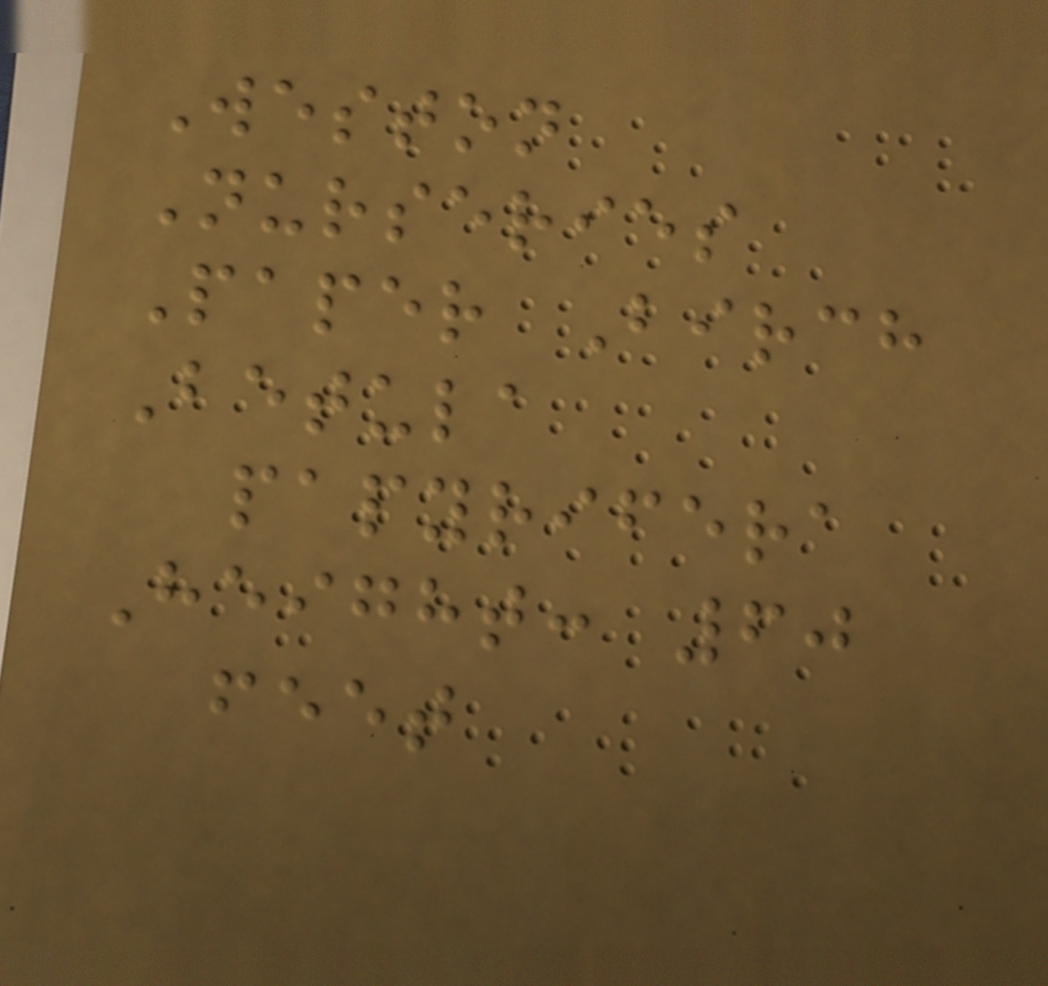Weston
Nurseries
Paper Birch
Betula
papyrifera
Height: 60
feet
